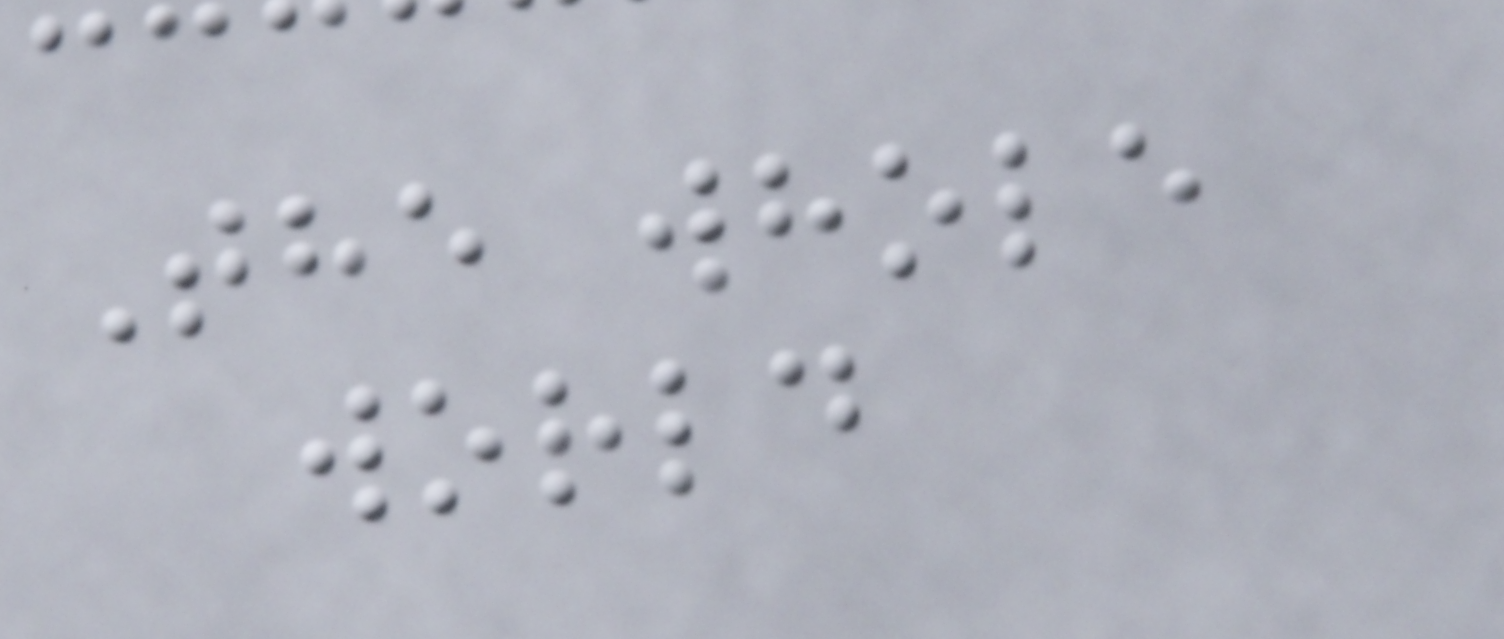The whole
world
